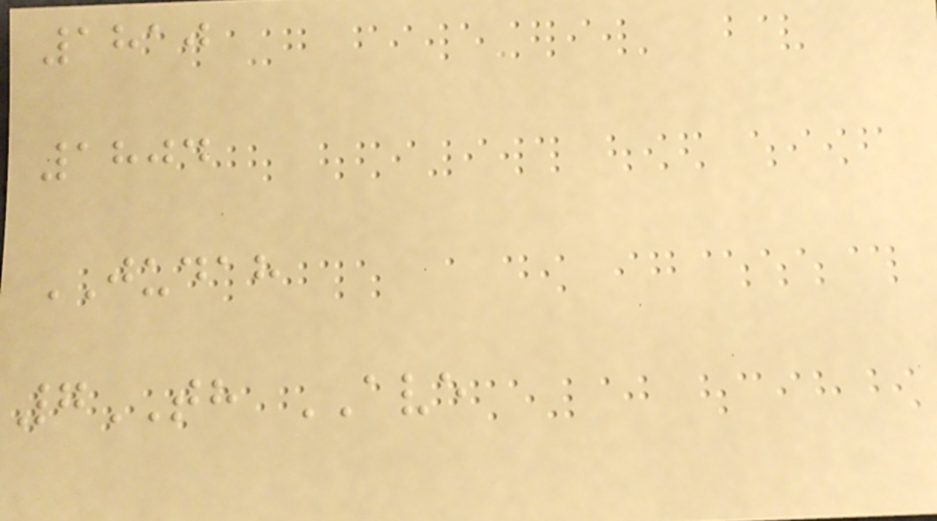1810
1804
JUDAH
7TH AVE
